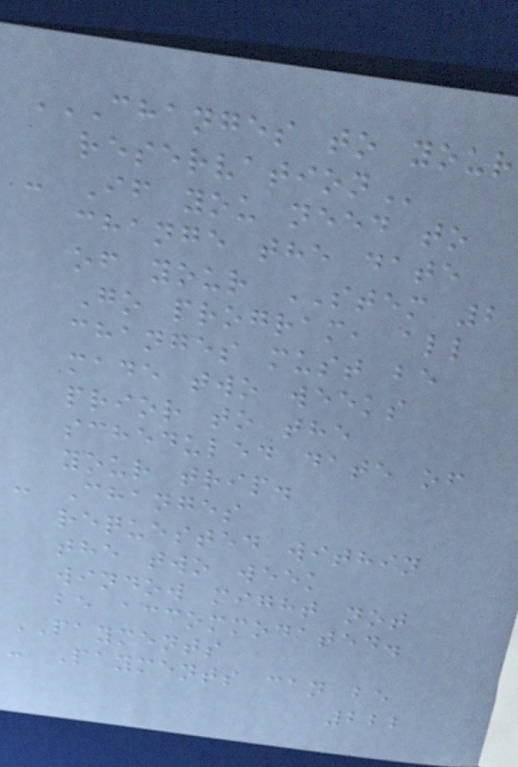CHANGES TO YOUR
RESERVATION
- If you need to
change the date
of your STEM 2
Go program, all
changes must be
made two weeks
prior to the
scheduled date of
your trip.
- Changes
requested within
the two week
window might not
be accommodated.
PAYMENTS
- Payments can be
222
